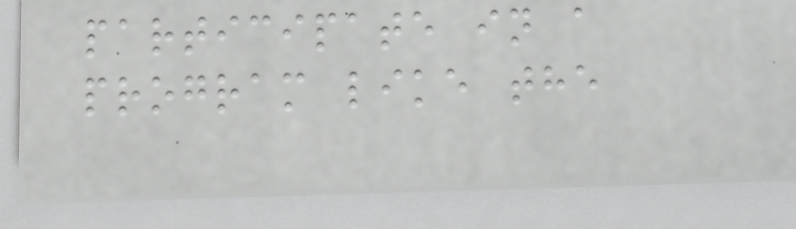participate in a
program like the
